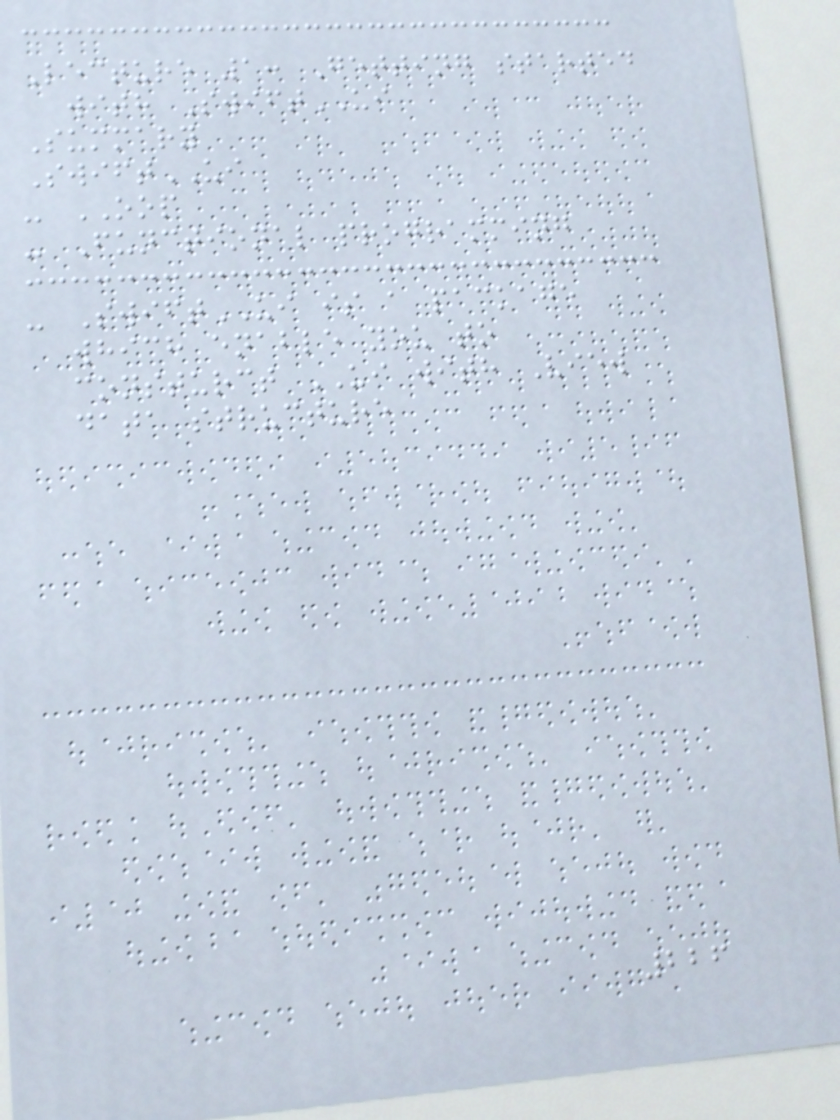Lecture 1: Getting started
with SwiftUI
Summary
SwiftUI
- OOP
- Functional programming
- SwiftUI is a package
which enable you to
consturct UI with View
data structure
226
